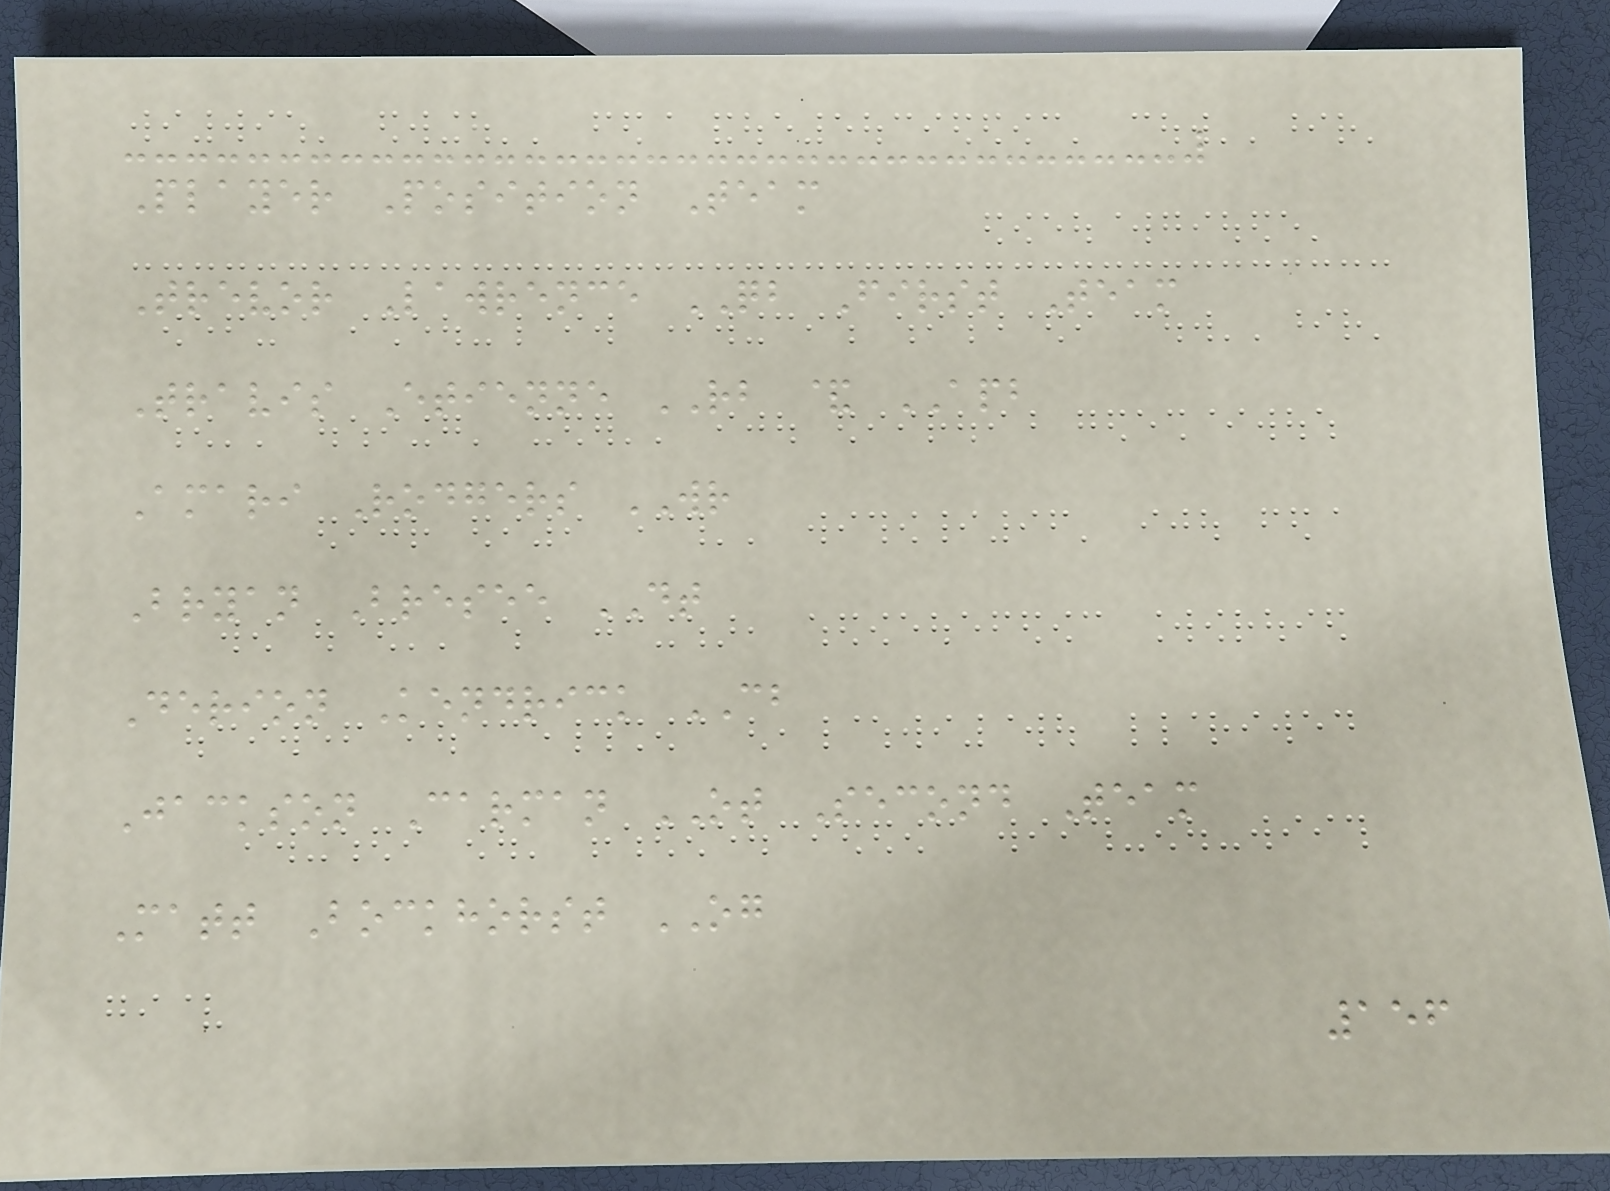Player Position Team
Trevor Lawrence QB First Team
Travis Etienne RB & APB
Amari Rodgers WR
Bryan Bresee DT
Derion Kendrick CB
Jackson Carman OT Second Team
Matt Bockhorst OG
156
